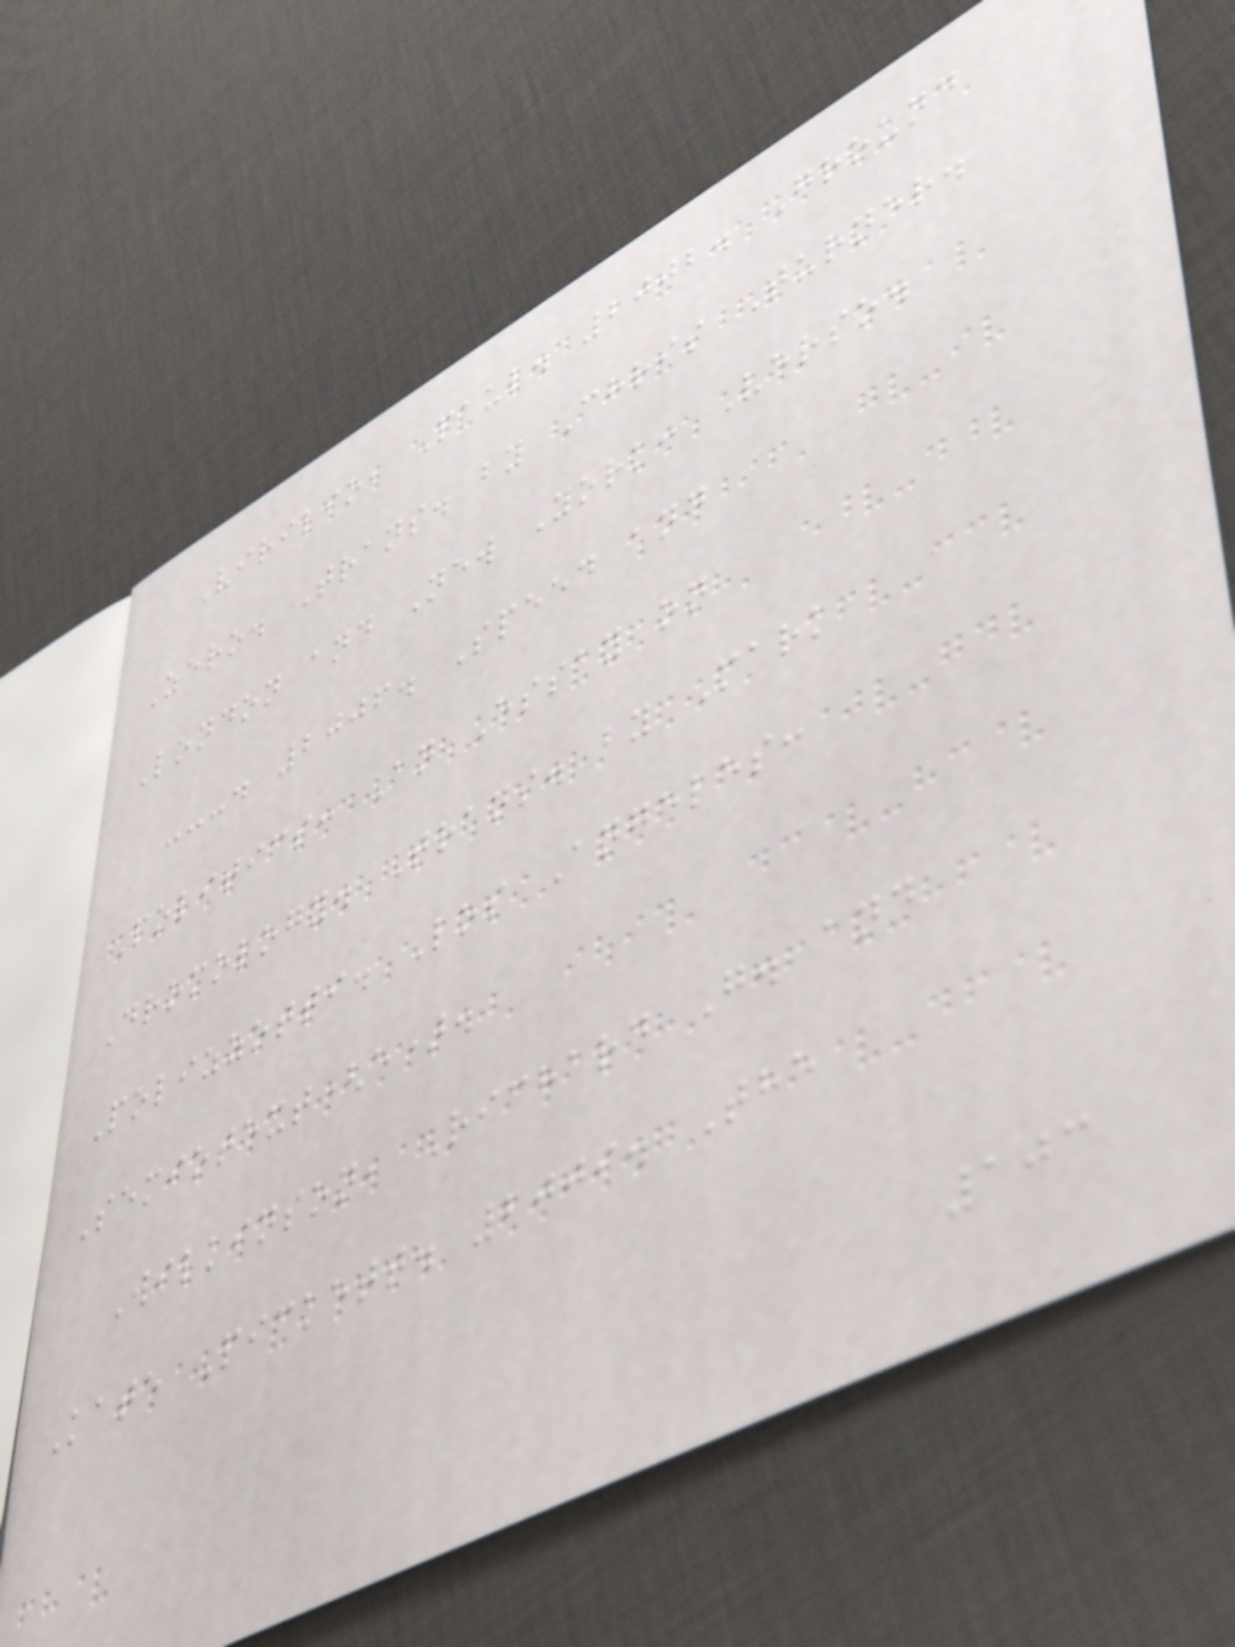Virilio, Paul. 2002. Ground
Zero. Trans. by Chris Turner.
London and New York: Verso.
---. 2006. Speed and
Politics: An Essay on
Dromology. Trans. by Mark
Polizzotti. Los Angeles:
Semiotext(e).
Wilkinson, Richard G. and
Kate Pickett. 2009. The
103
